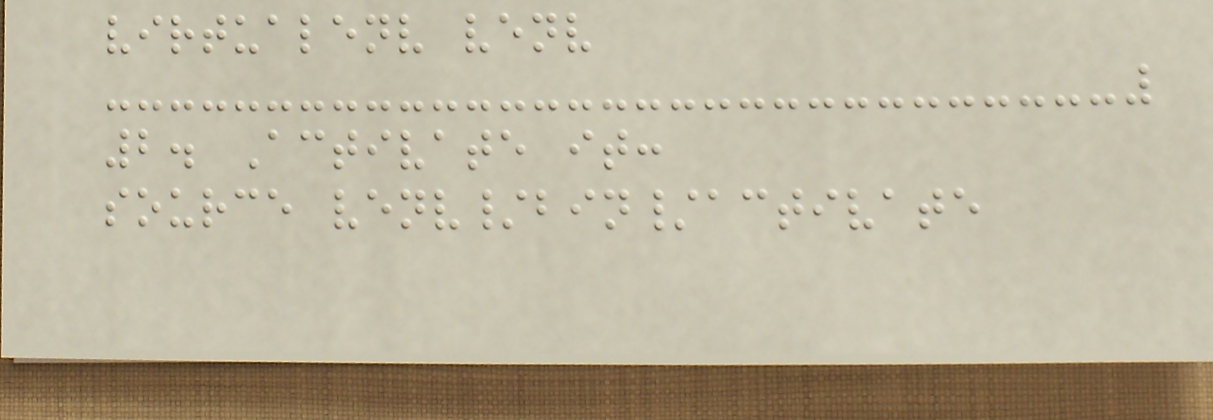virtualenv venv
2. Activate it:
source venv/bin/activate
